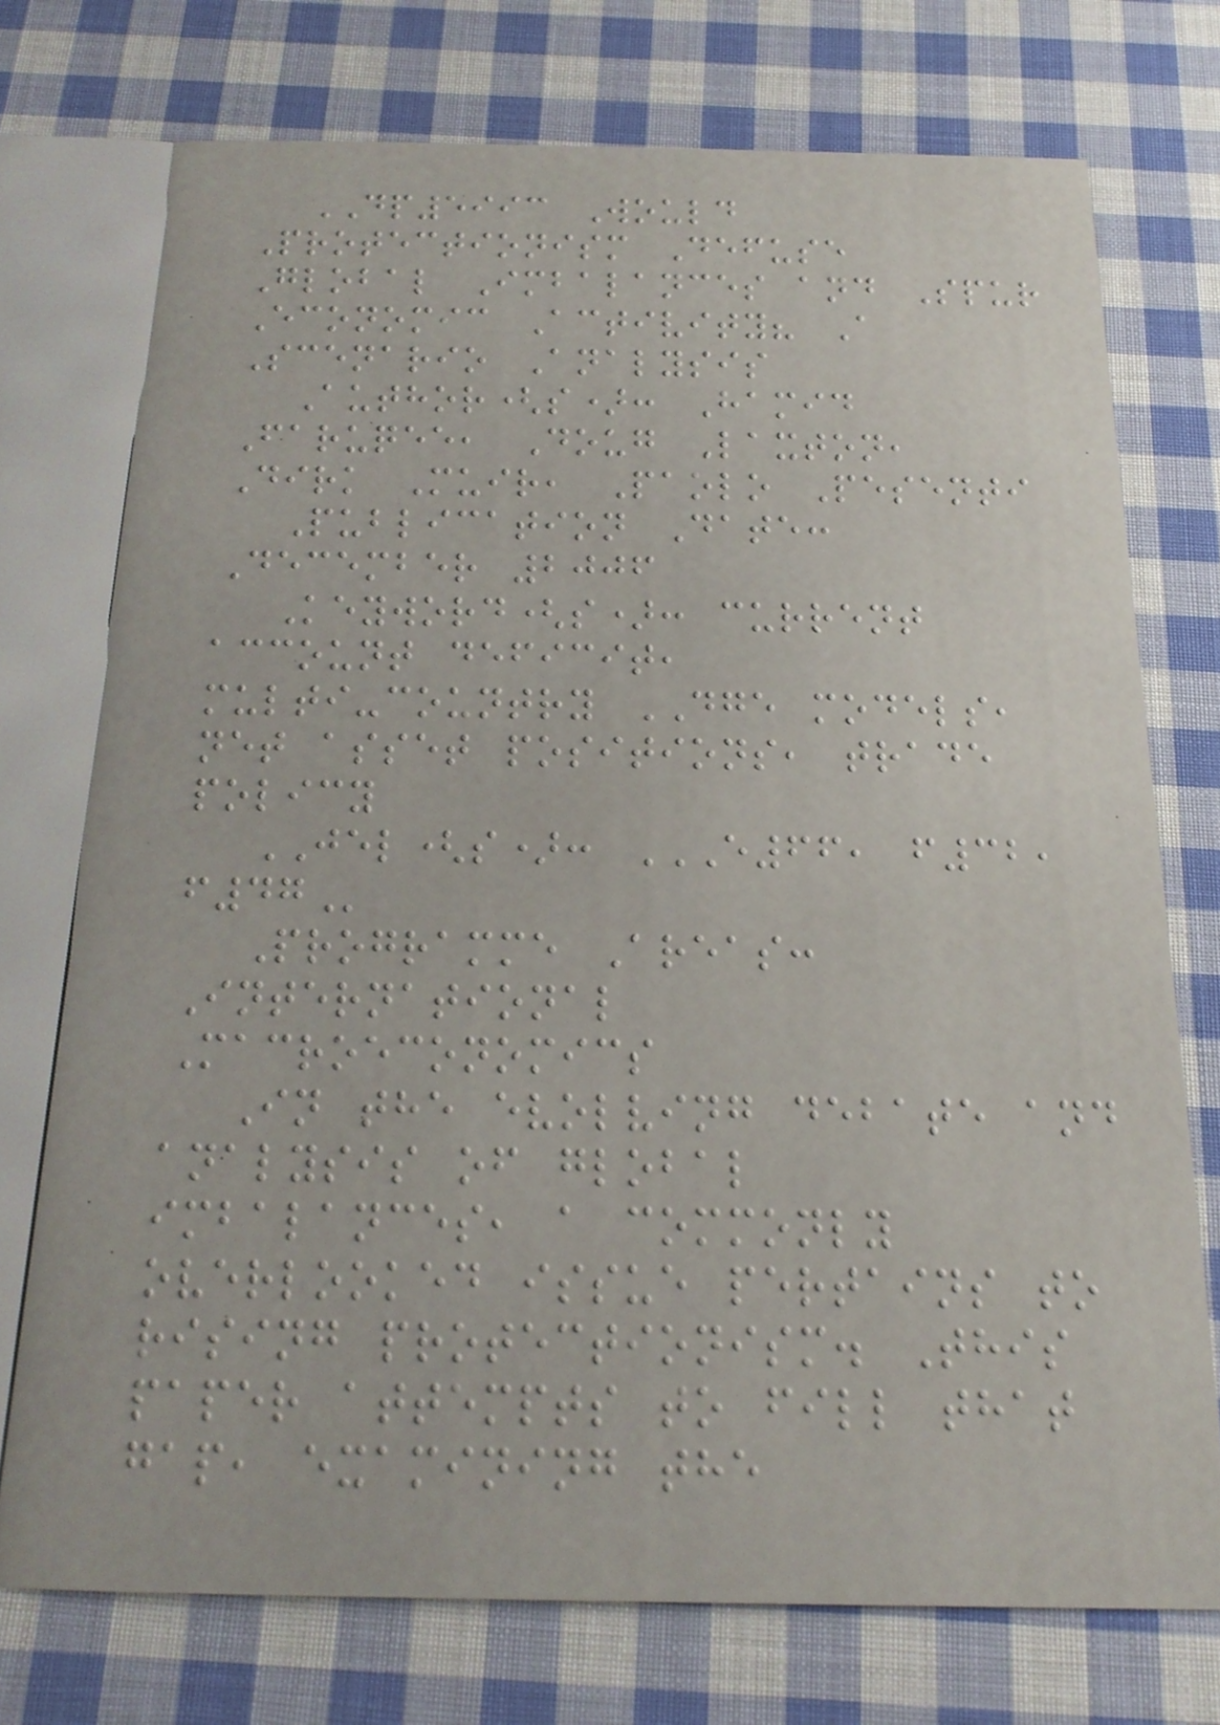DP5993 Would
Protectionism Defuse
Global Imbalances and Spur
Economic Activity? A
Scenario Analysis
Author(s): Hamid
Faruqee, Doug Laxton,
Dirk Muir, Paolo Pesenti
Publication Date:
December 2006
Keyword(s): current
account deficit,
multi-country DGE models,
net asset positions, trade
policy
JEL(s): E66, F32,
F47
Programme Areas:
International
Macroeconomics
In the evolving debate and
analysis of global
imbalances, a commonly
overlooked issue pertains to
rising protectionism. This
paper attempts to fill that
gap, examining the
